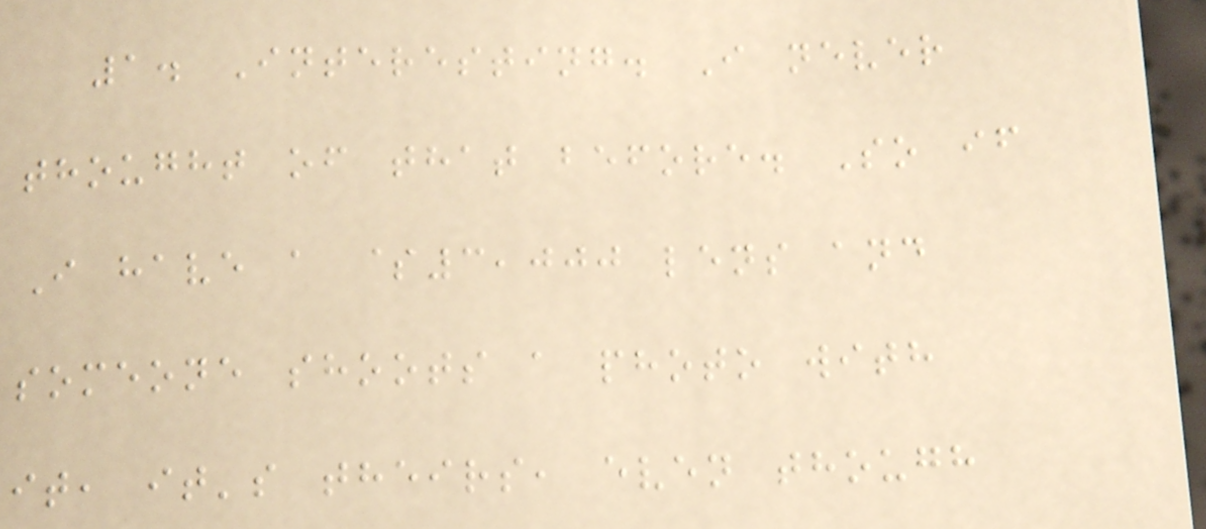1. Interesting. I never
thought of that before. So if
I have a $3,000 lens and
someone shoots a photo with
it, it's theirs, even though
